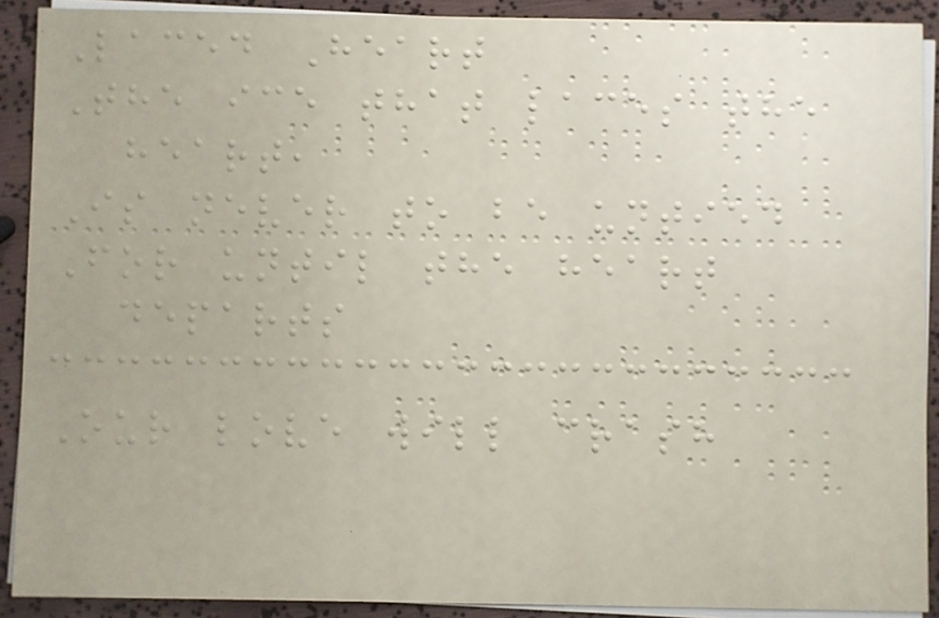Laced Heart
The ice that laces the
heart,
Is never to be untied
For until the heart
departs
Our love will crash
